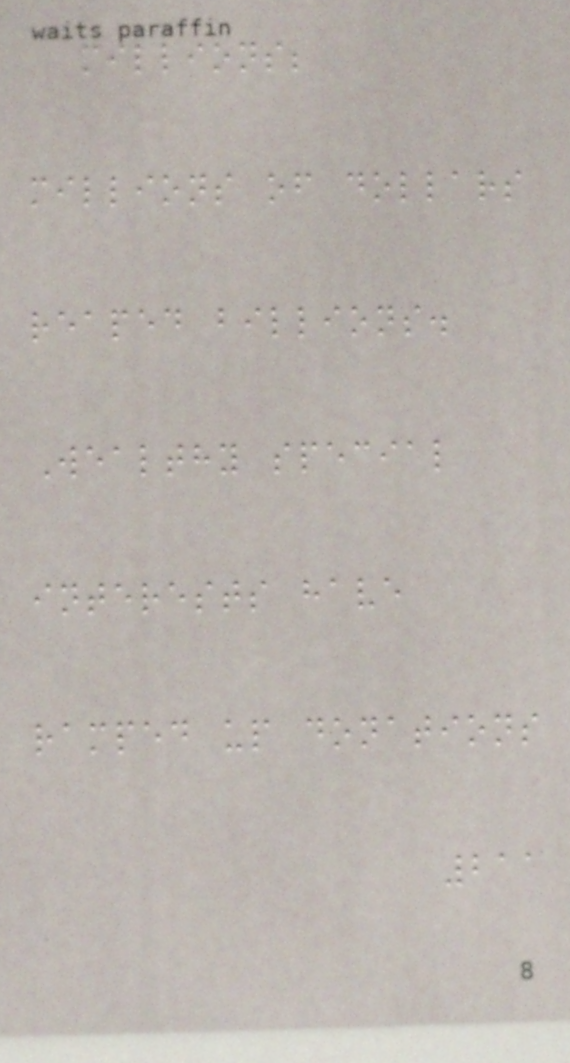millions;
millions of dollars
reaped billions.
Wealthy special
interests have
ramped up donations
211
